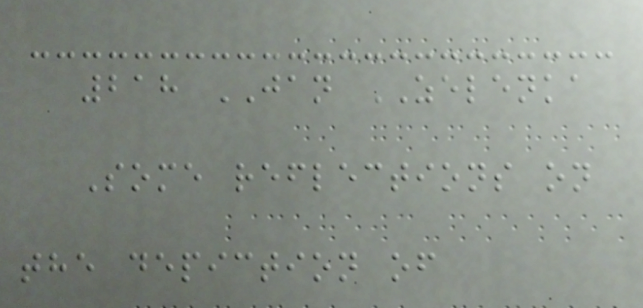218 JAN ZELENKA
Some reflections on
the depiction of
